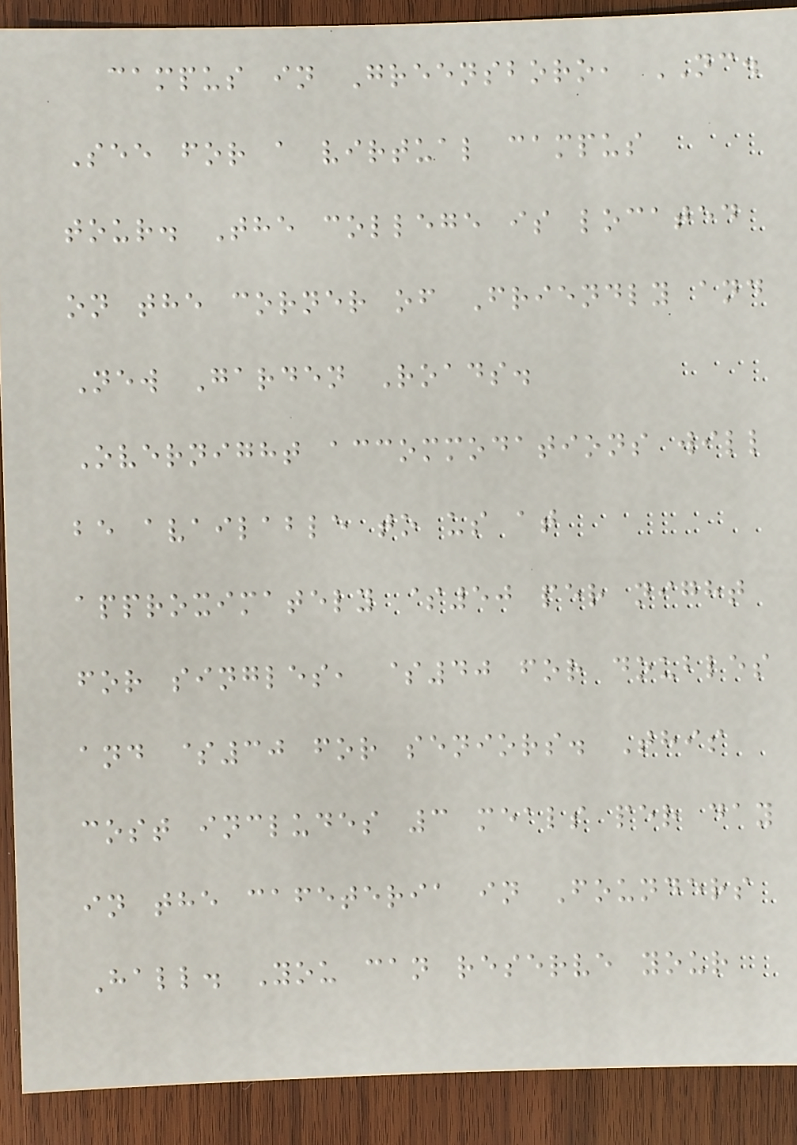campus in Greensboro, NC.
See for a virtual campus
tour. The college is located
on the corner of Friendly and
New Garden Roads.
Overnight accommodations will
be available to us at
approximately $50 per night
for singles, $40 for doubles
and $30 for seniors. This
cost includes 3 meals per day
in the cafeteria in Founders
Hall. You can reserve your
